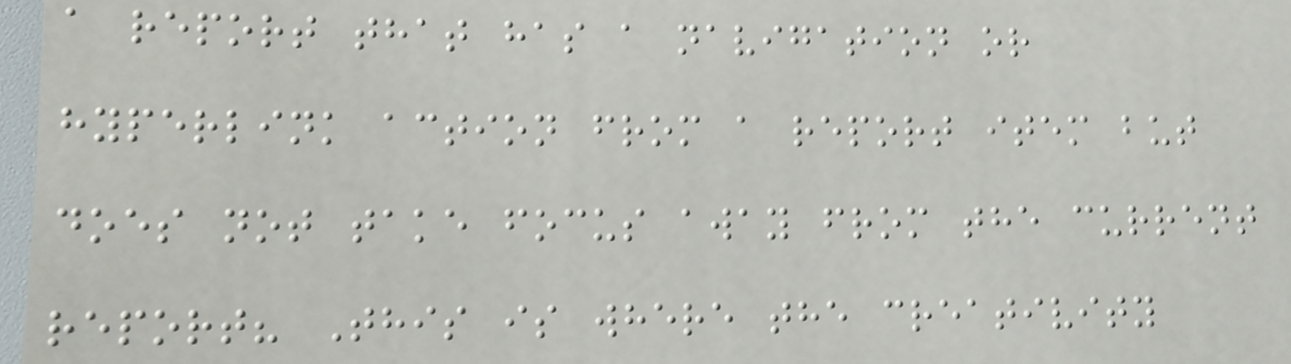a report that has a navigation or
hyperlink action from a report item but
does not take focus away from the current
report? This is where the creativity
